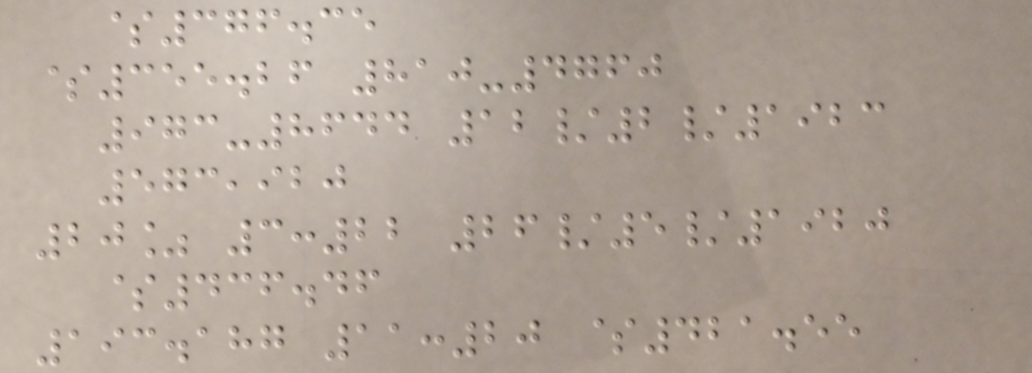$376.35
$355.26 810-4760
973-8644 12/2/1923
573,920
20% 3:22 26/5/1920
$436.46
193.187 11:20 $421.55
